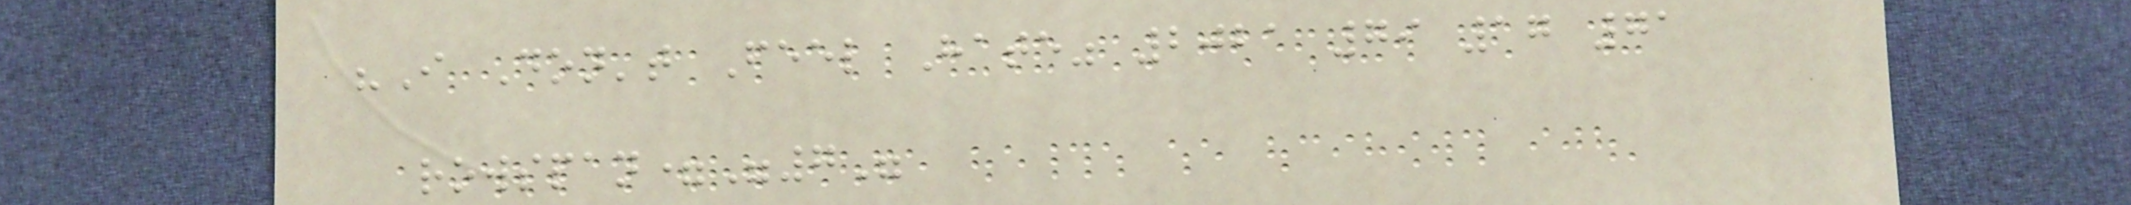"I Don't Feel Hate" 2021 79 17 71
rowspan="7"
